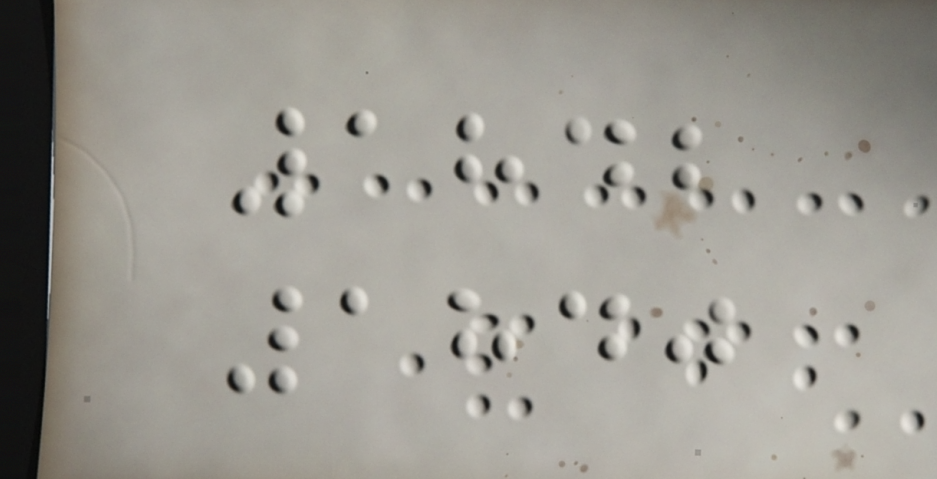1842
1840
